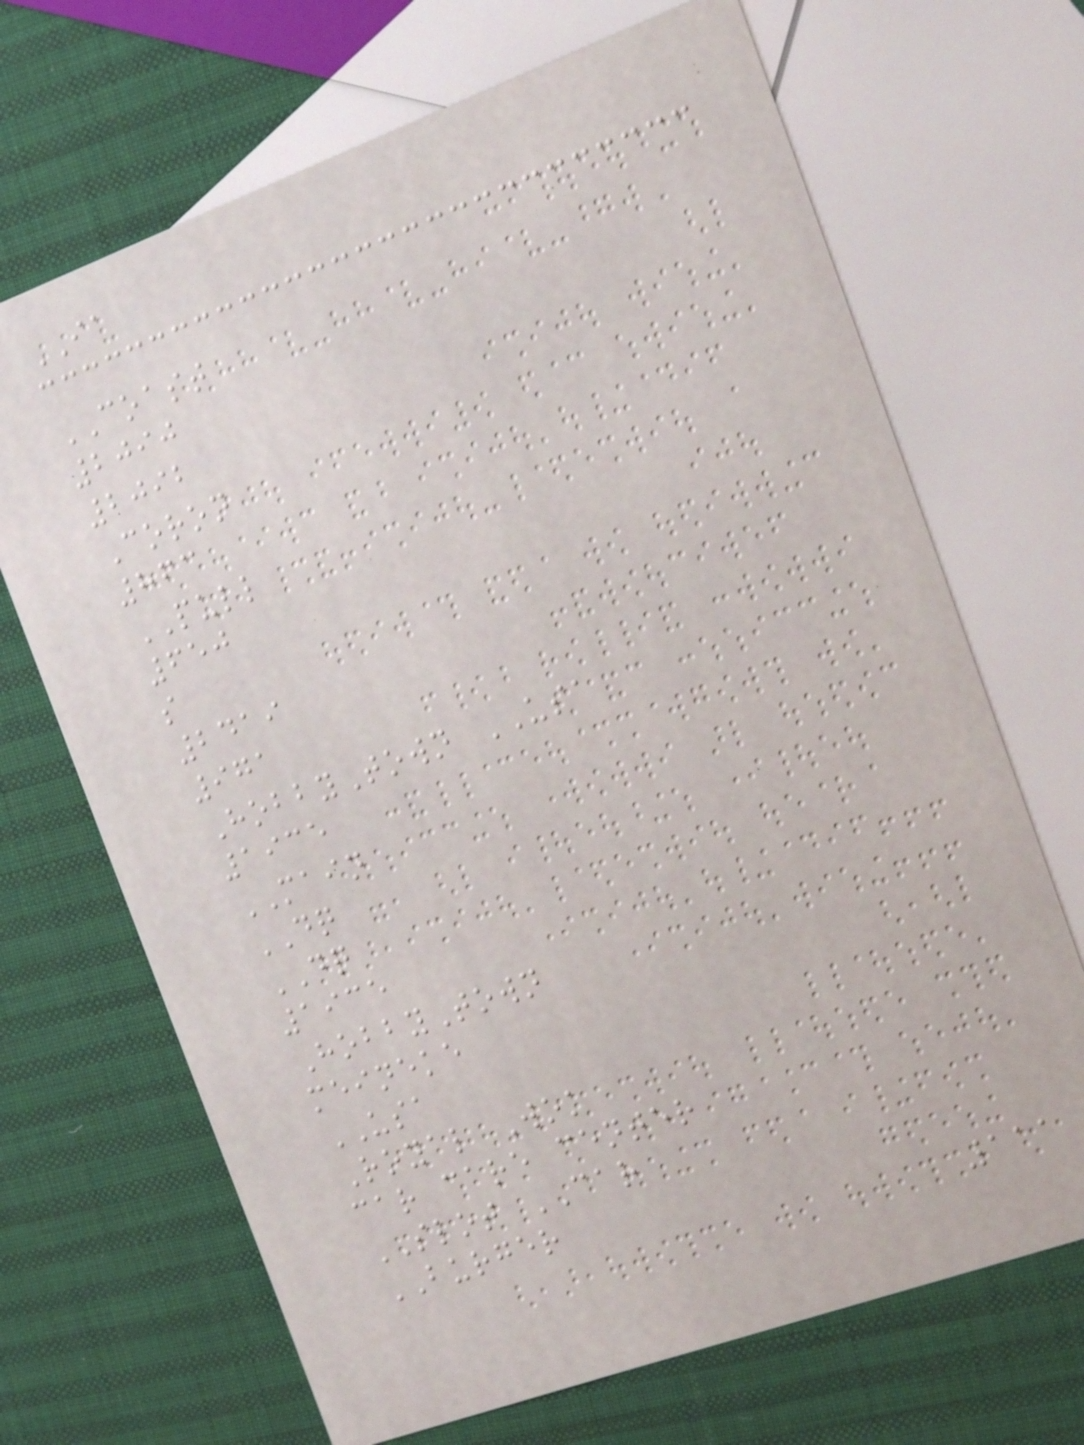IA
COAST
2090
2092
Coron
863
PULL
650
s
2419
971
HobbyTown USA
1935
MAIN
DQ
DQ
1935
HobbyTown
meineke
USA
Royal Wok
car care center
SLOT CAR
BURGER
111
